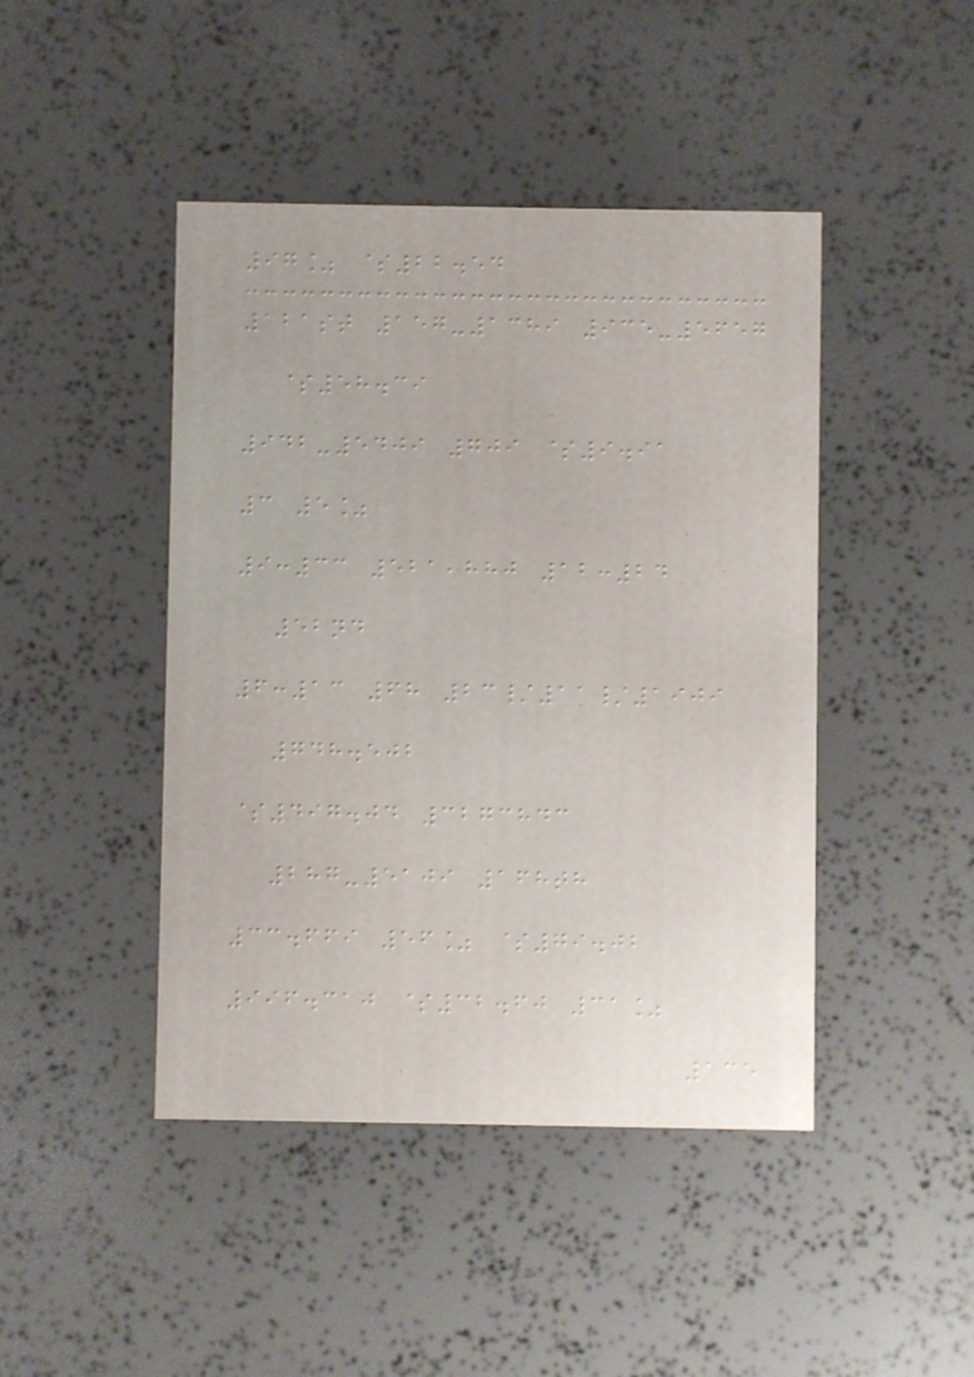97% $22.54
121st 157-1389 935-5657
$58.39
942-5409 709 $9.91
3 5%
9:33 521,880 12:24
52nd
6:13 68 23/11/1909
748.502
$497.04 3273843
287-5109 168th
33.669 56% $79.02
996.310 $32.60 31%
135
